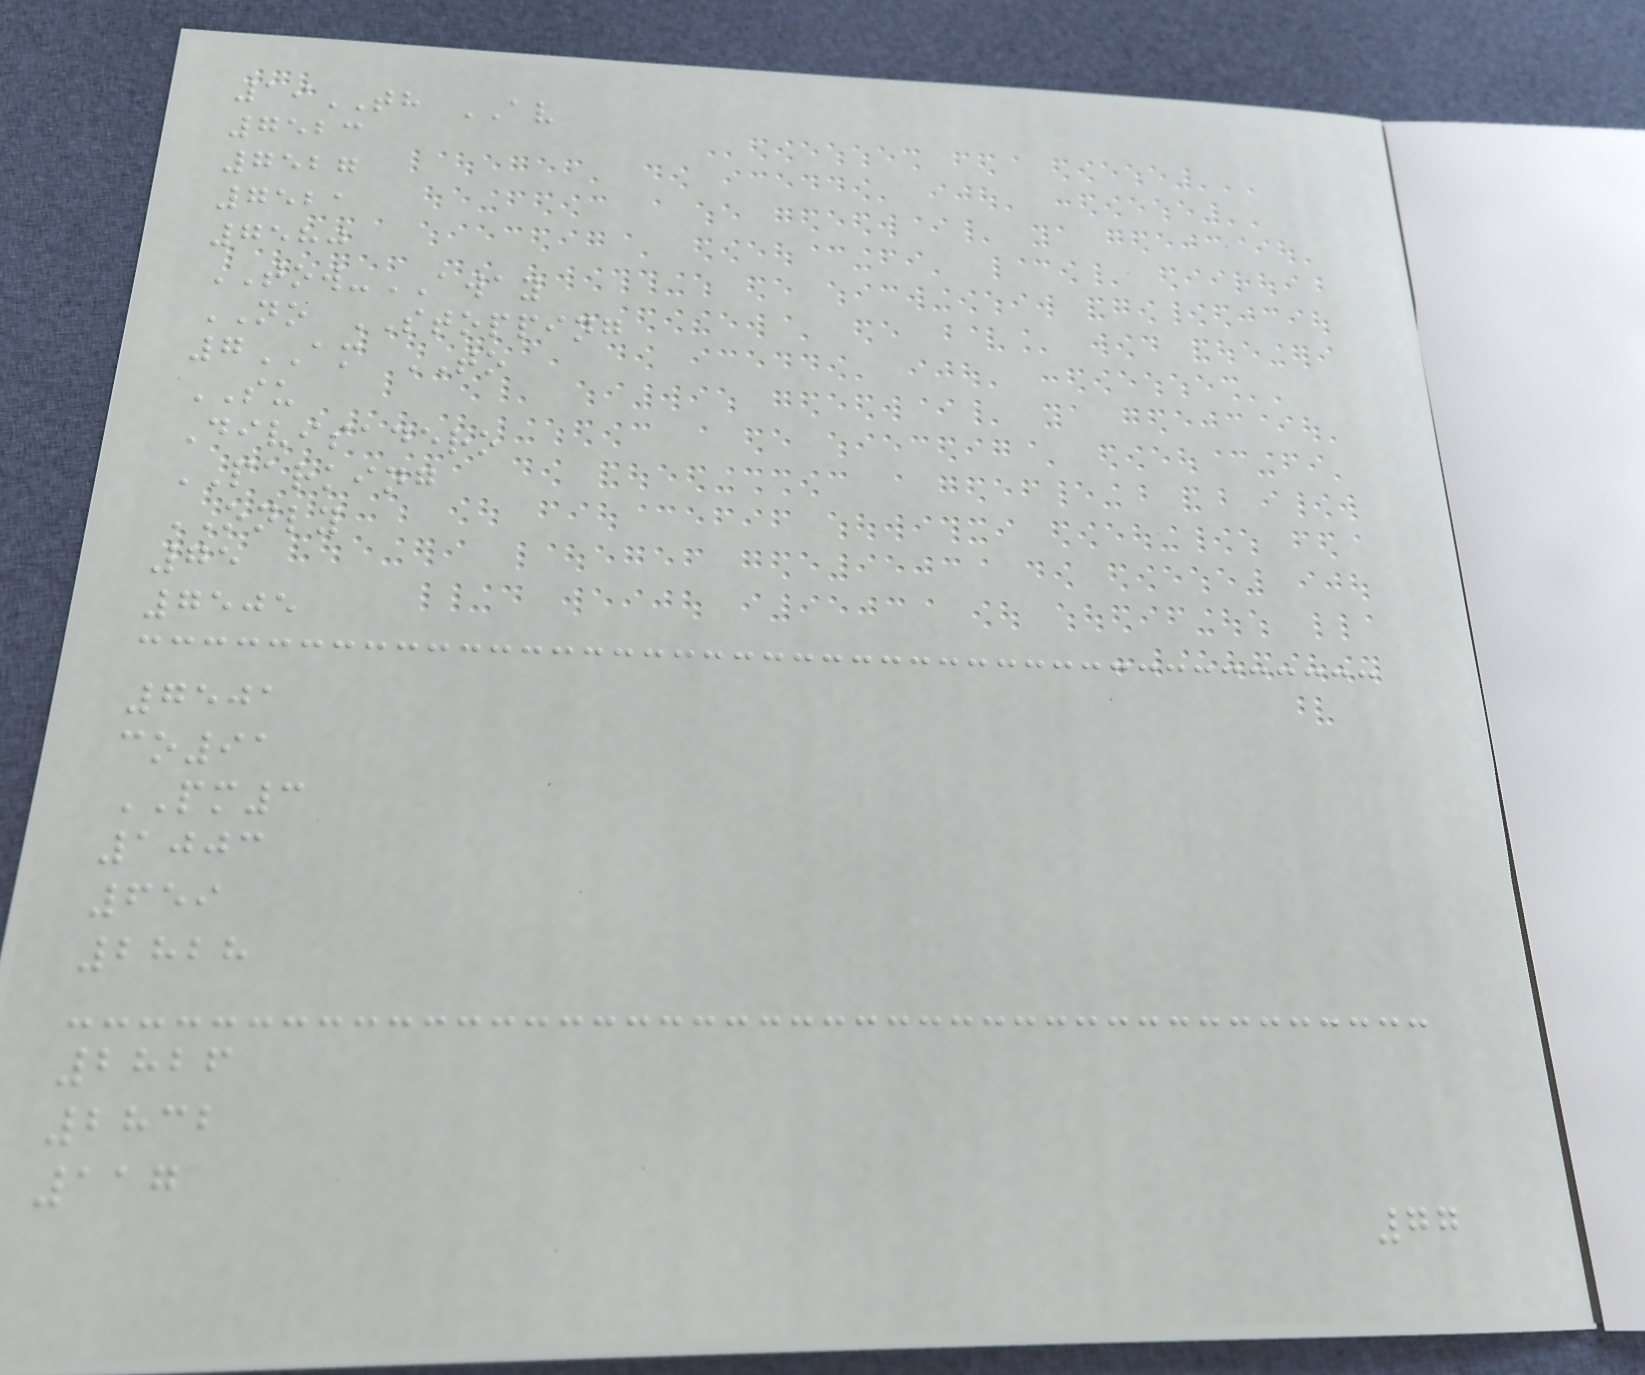19TH AV
7523
7527
7521
7580
TOW-AWAY
NO STOPPING
7AM TO
SU
Divisadero
PARKING
ONLY
75
7505
7501
co91
PM3
1003
659
2828
2826
2832
117
77
